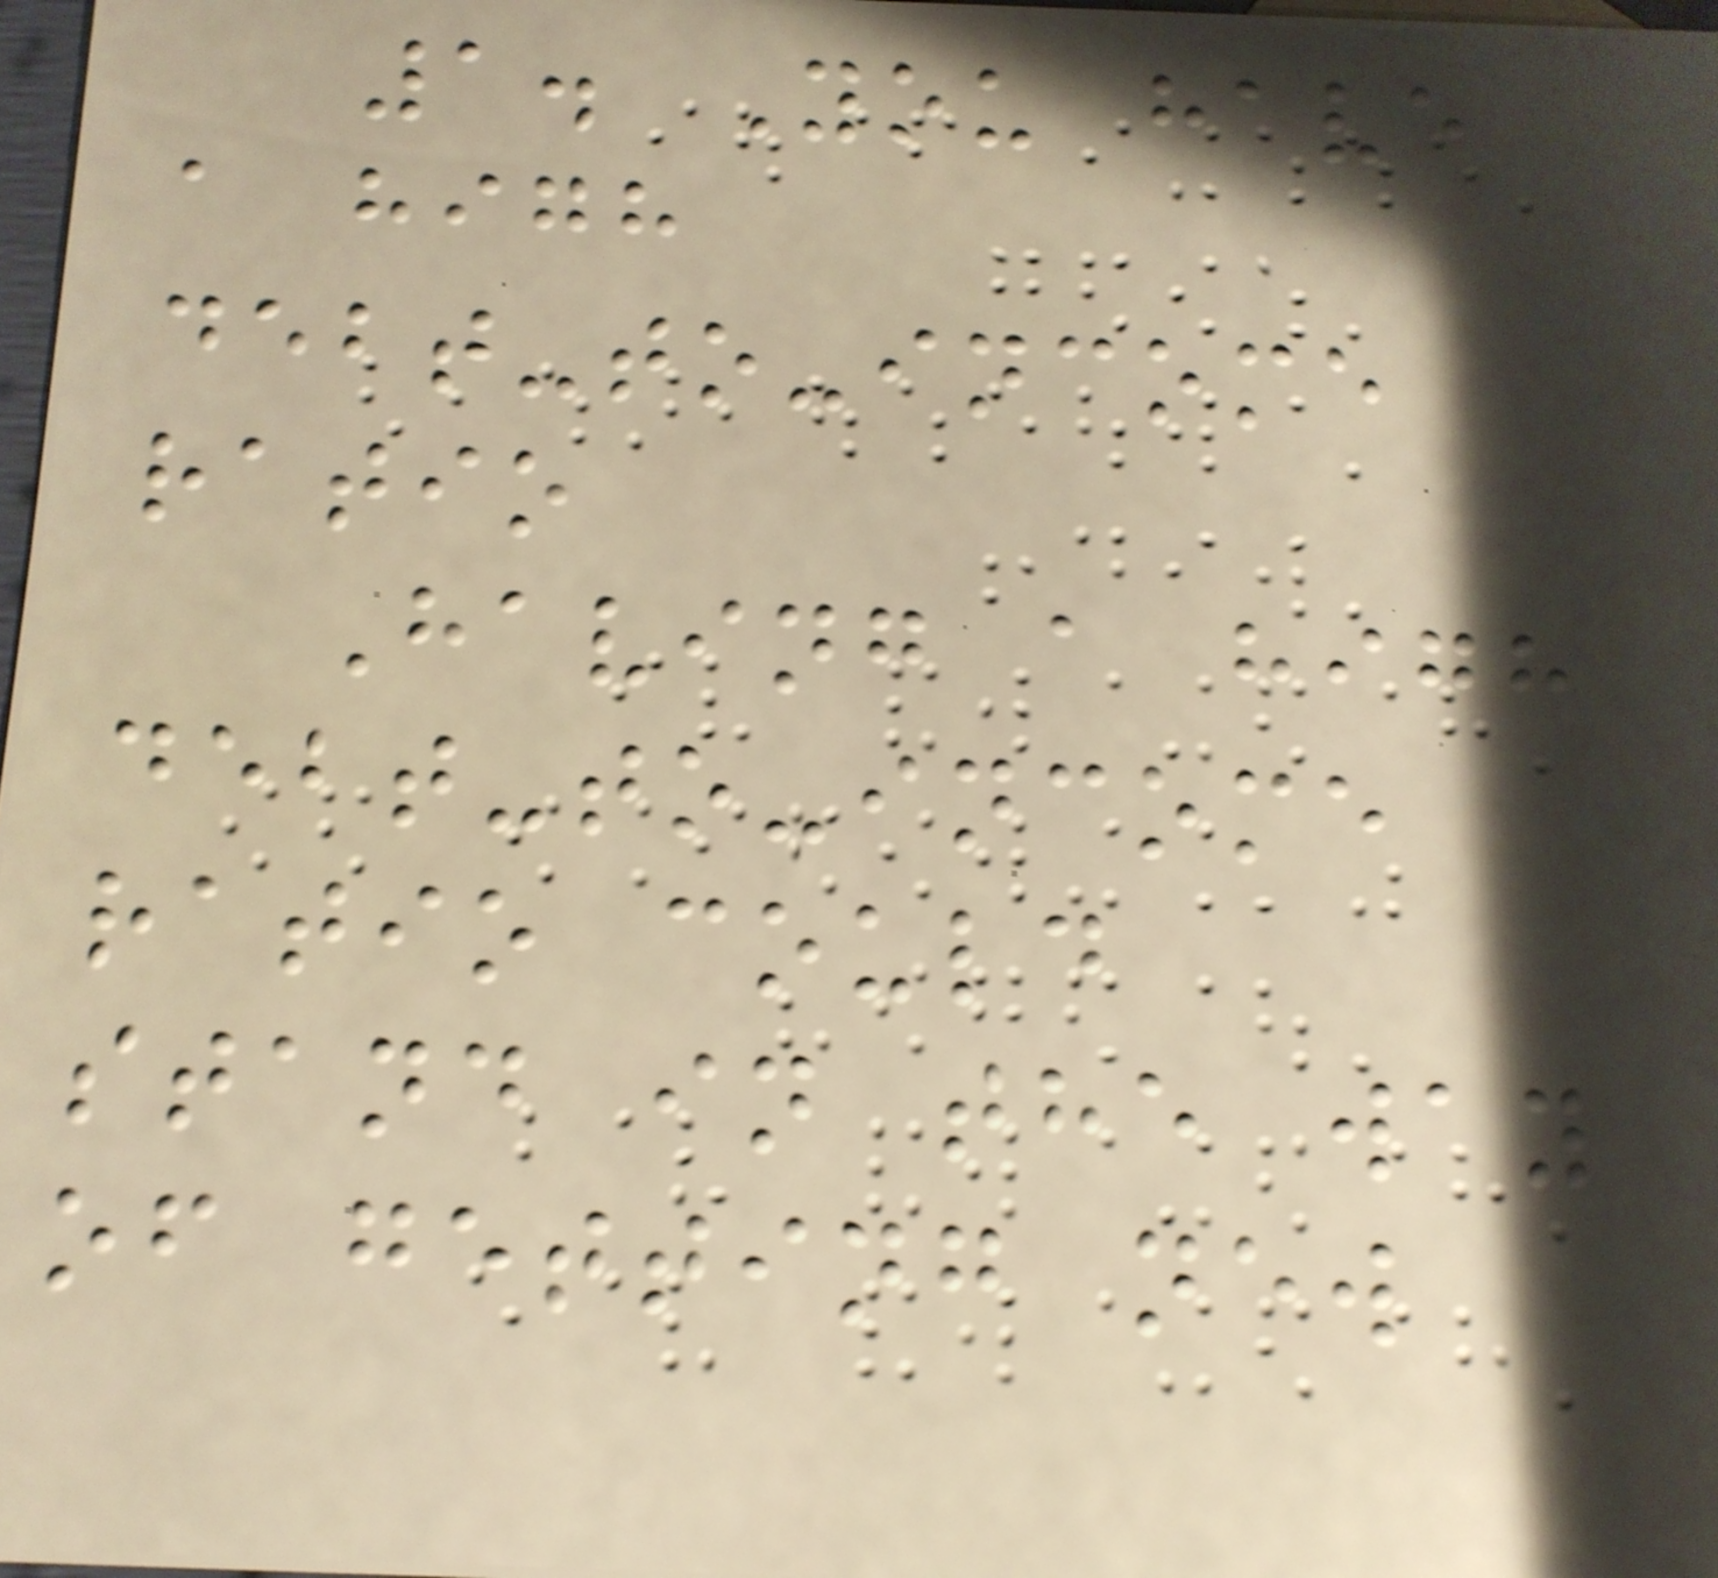1. You have
a high
debt-to-income
ratio
Having a high
debt-to-income
ratio could
stand in the way
of getting new
